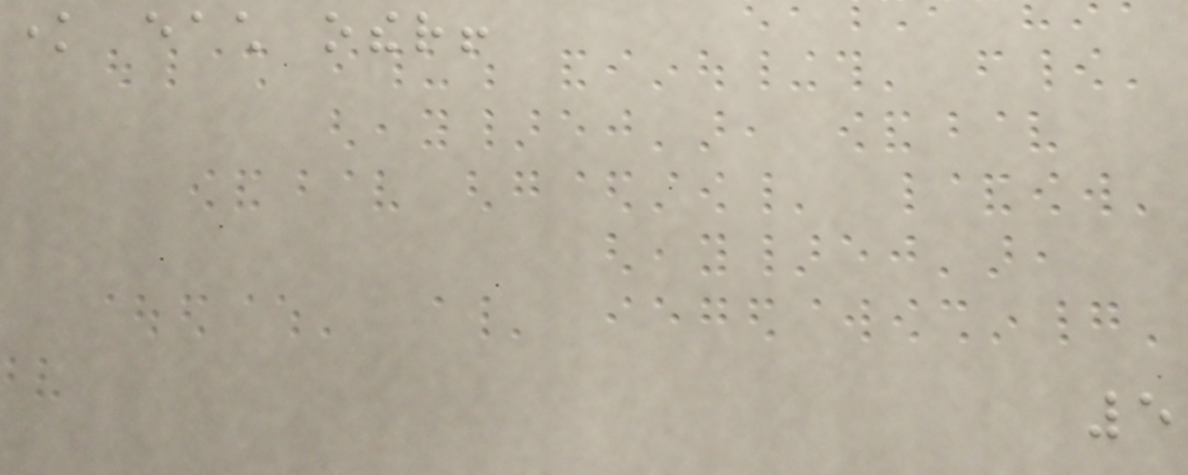know each other!
5
